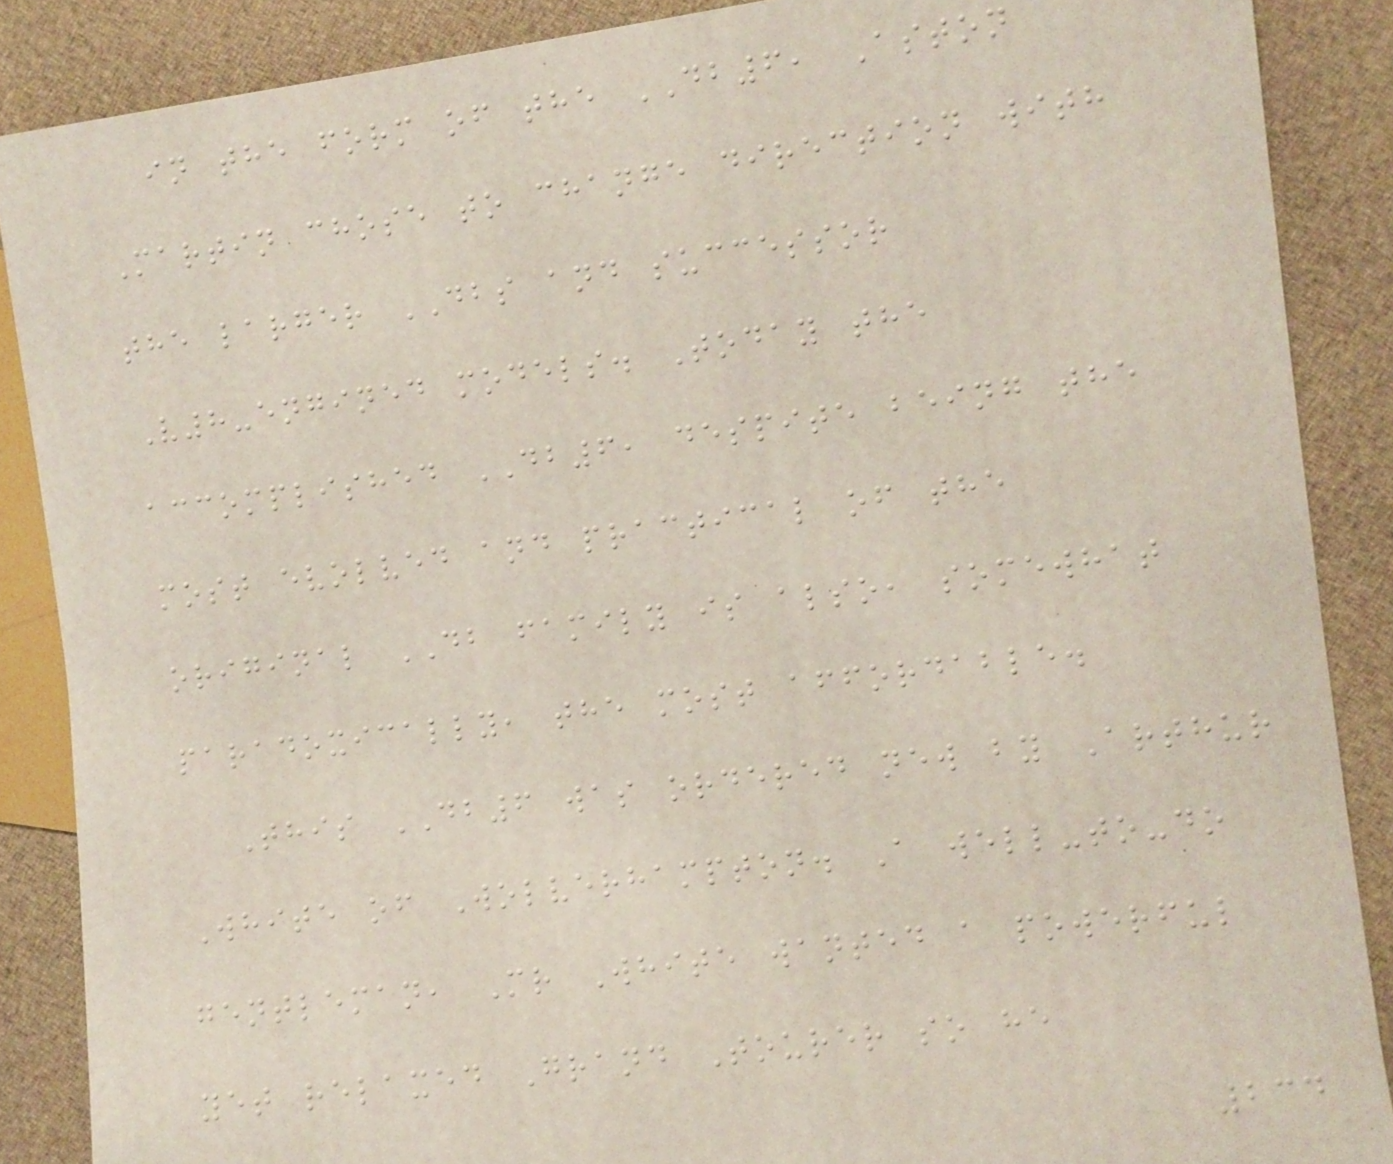in the form of the DB6, Aston
Martin chose to change direction with
the larger DBS and successor
V8-engined models. Today the
accomplished DB6, despite being the
most evolved and practical of the
original DB family is also, somewhat
paradoxically, the most affordable.
This DB6 was ordered new by Arthur
White of Wolverhampton. A well-to-do
gentleman, Mr White wanted a powerful
yet relaxed Grand Tourer so he
234
